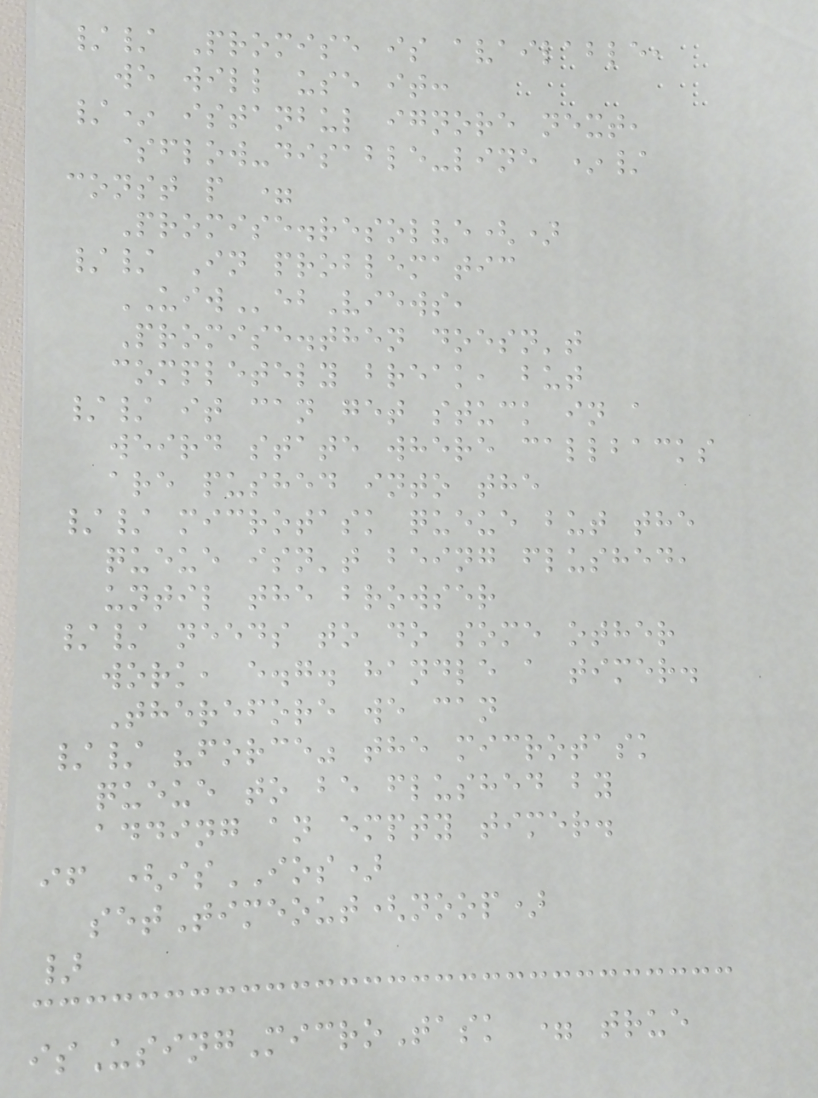// Promise is available,
we will use it:
/* istanbul ignore next,
$flow-disable-line */
const p =
Promise.resolve()
// In problematic
UIWebViews,
Promise.then doesn't
completely break, but
// it can get stuck in a
weird state where callbacks
are pushed into the
// microtask queue but the
queue isn't being flushed,
until the browser
// needs to do some other
work, e.g. handle a timer.
Therefore we can
// "force" the microtask
queue to be flushed by
adding an empty timer.
if (isIOS)
setTimeout(noop)
}
isUsingMicroTask = true
